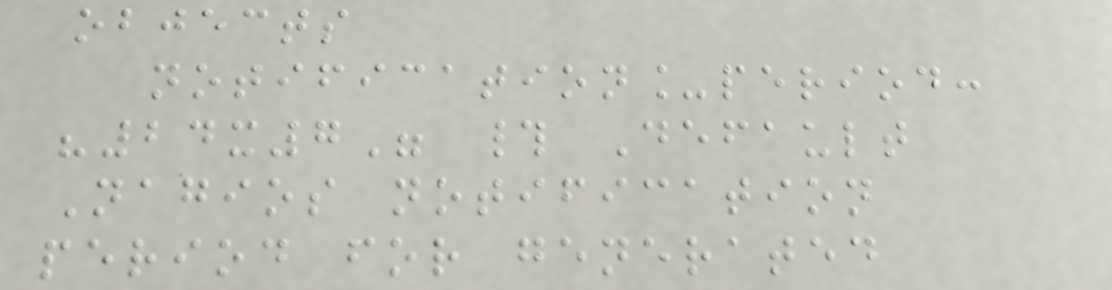objects
notification_period:
"24x7" # Default
Nagios notification
period for generated
